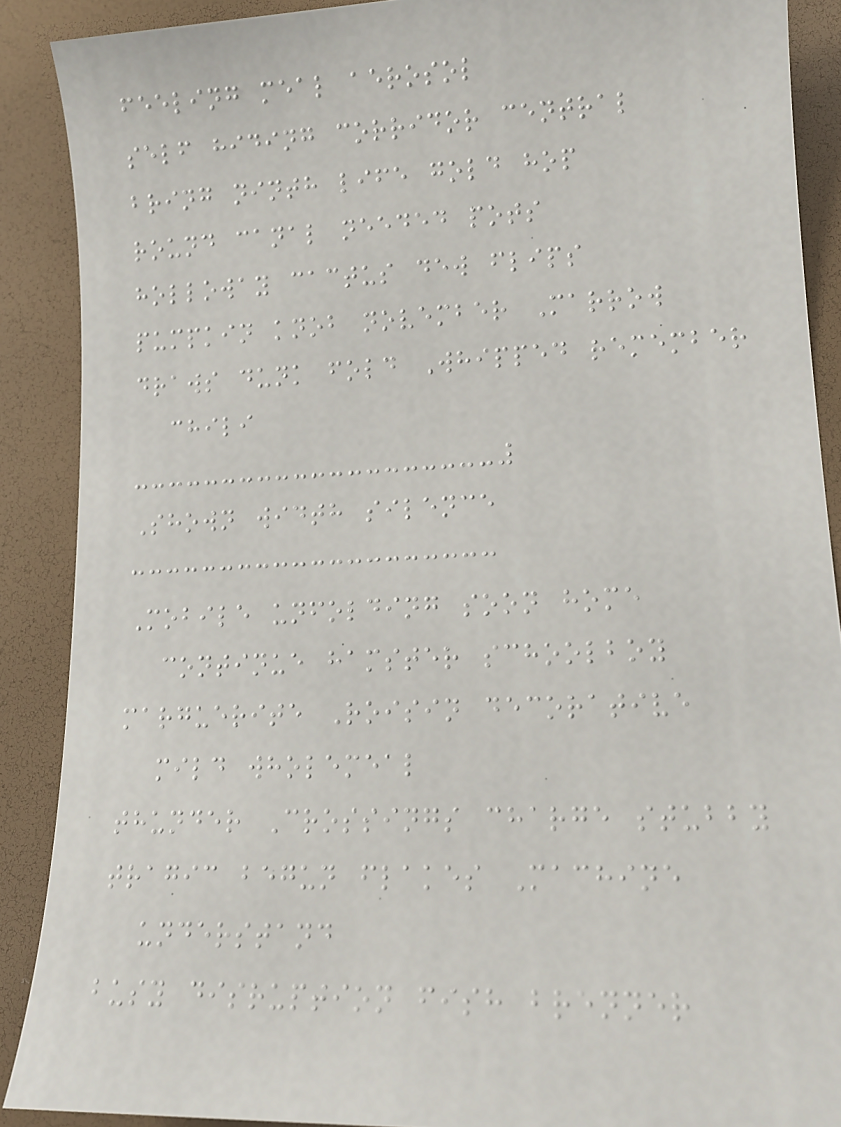feeling meal aerosol
self hiding corridor central
bring ninth life gold hop
round canal needed pots
holloway cactus dew flips
pumpkin knob november Marrow
draws dunk fold Whipped remember
chili
Shown width silence
Mobile unfolding soon home
continue hamster schoolboy
marguerite Roisin decorative
mild wholemeal
thunder Crossings charge stubby
tragic begun flakes Machine
understand
busy disruption fish brenner
